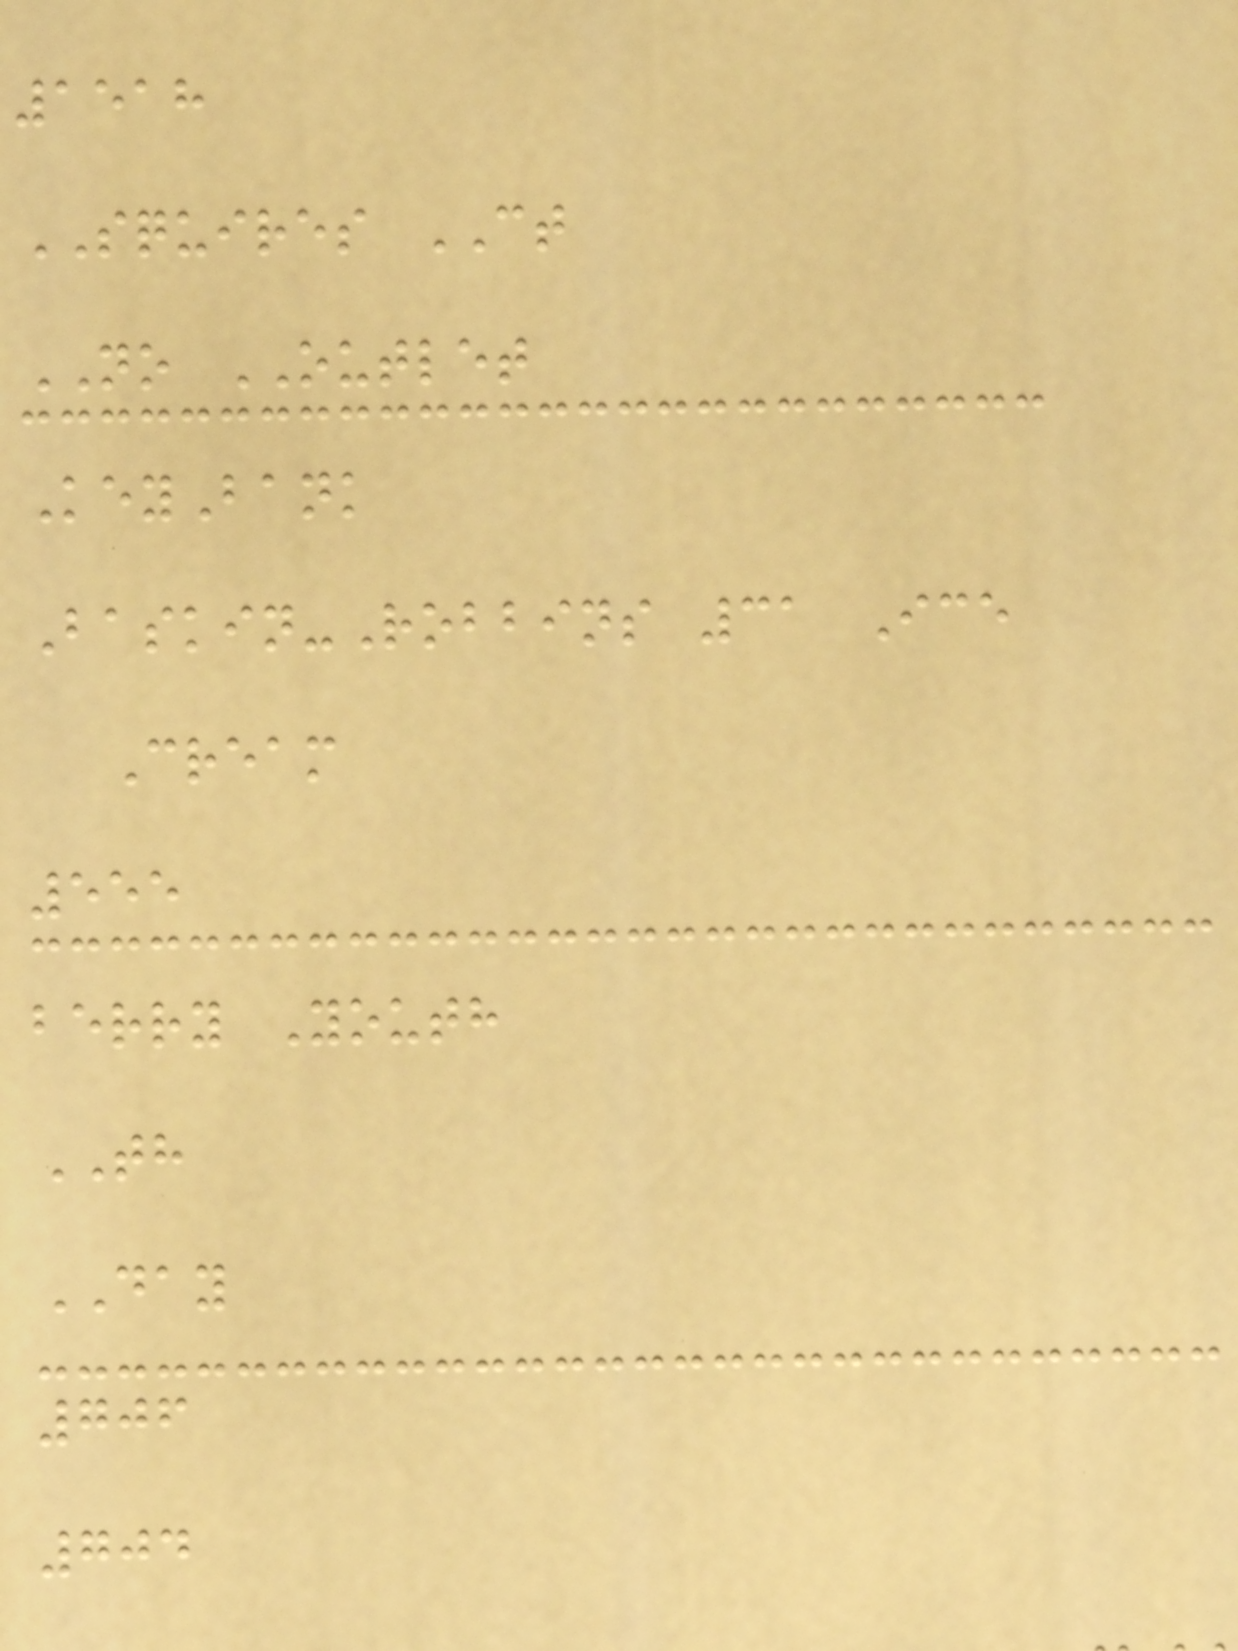1518
SQUIRES CT
NO OUTLET
KeyBank
Baskin-Robbins 31 Ice
Cream
555
berry Youth
TH
DAY
706
704
